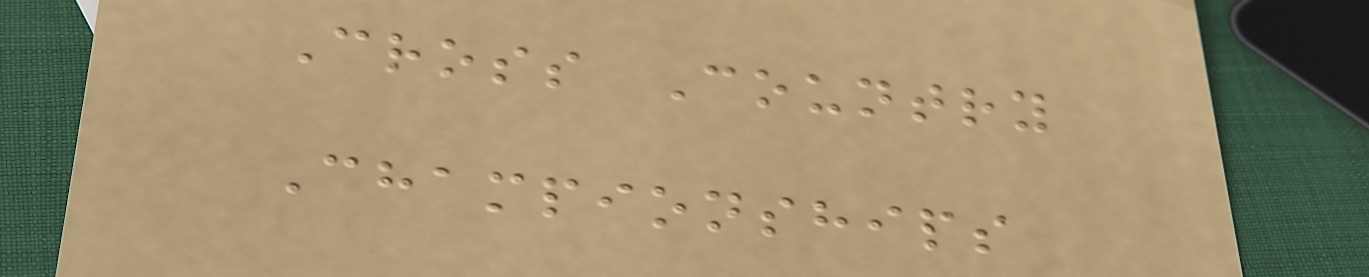Cross Country
Championships
